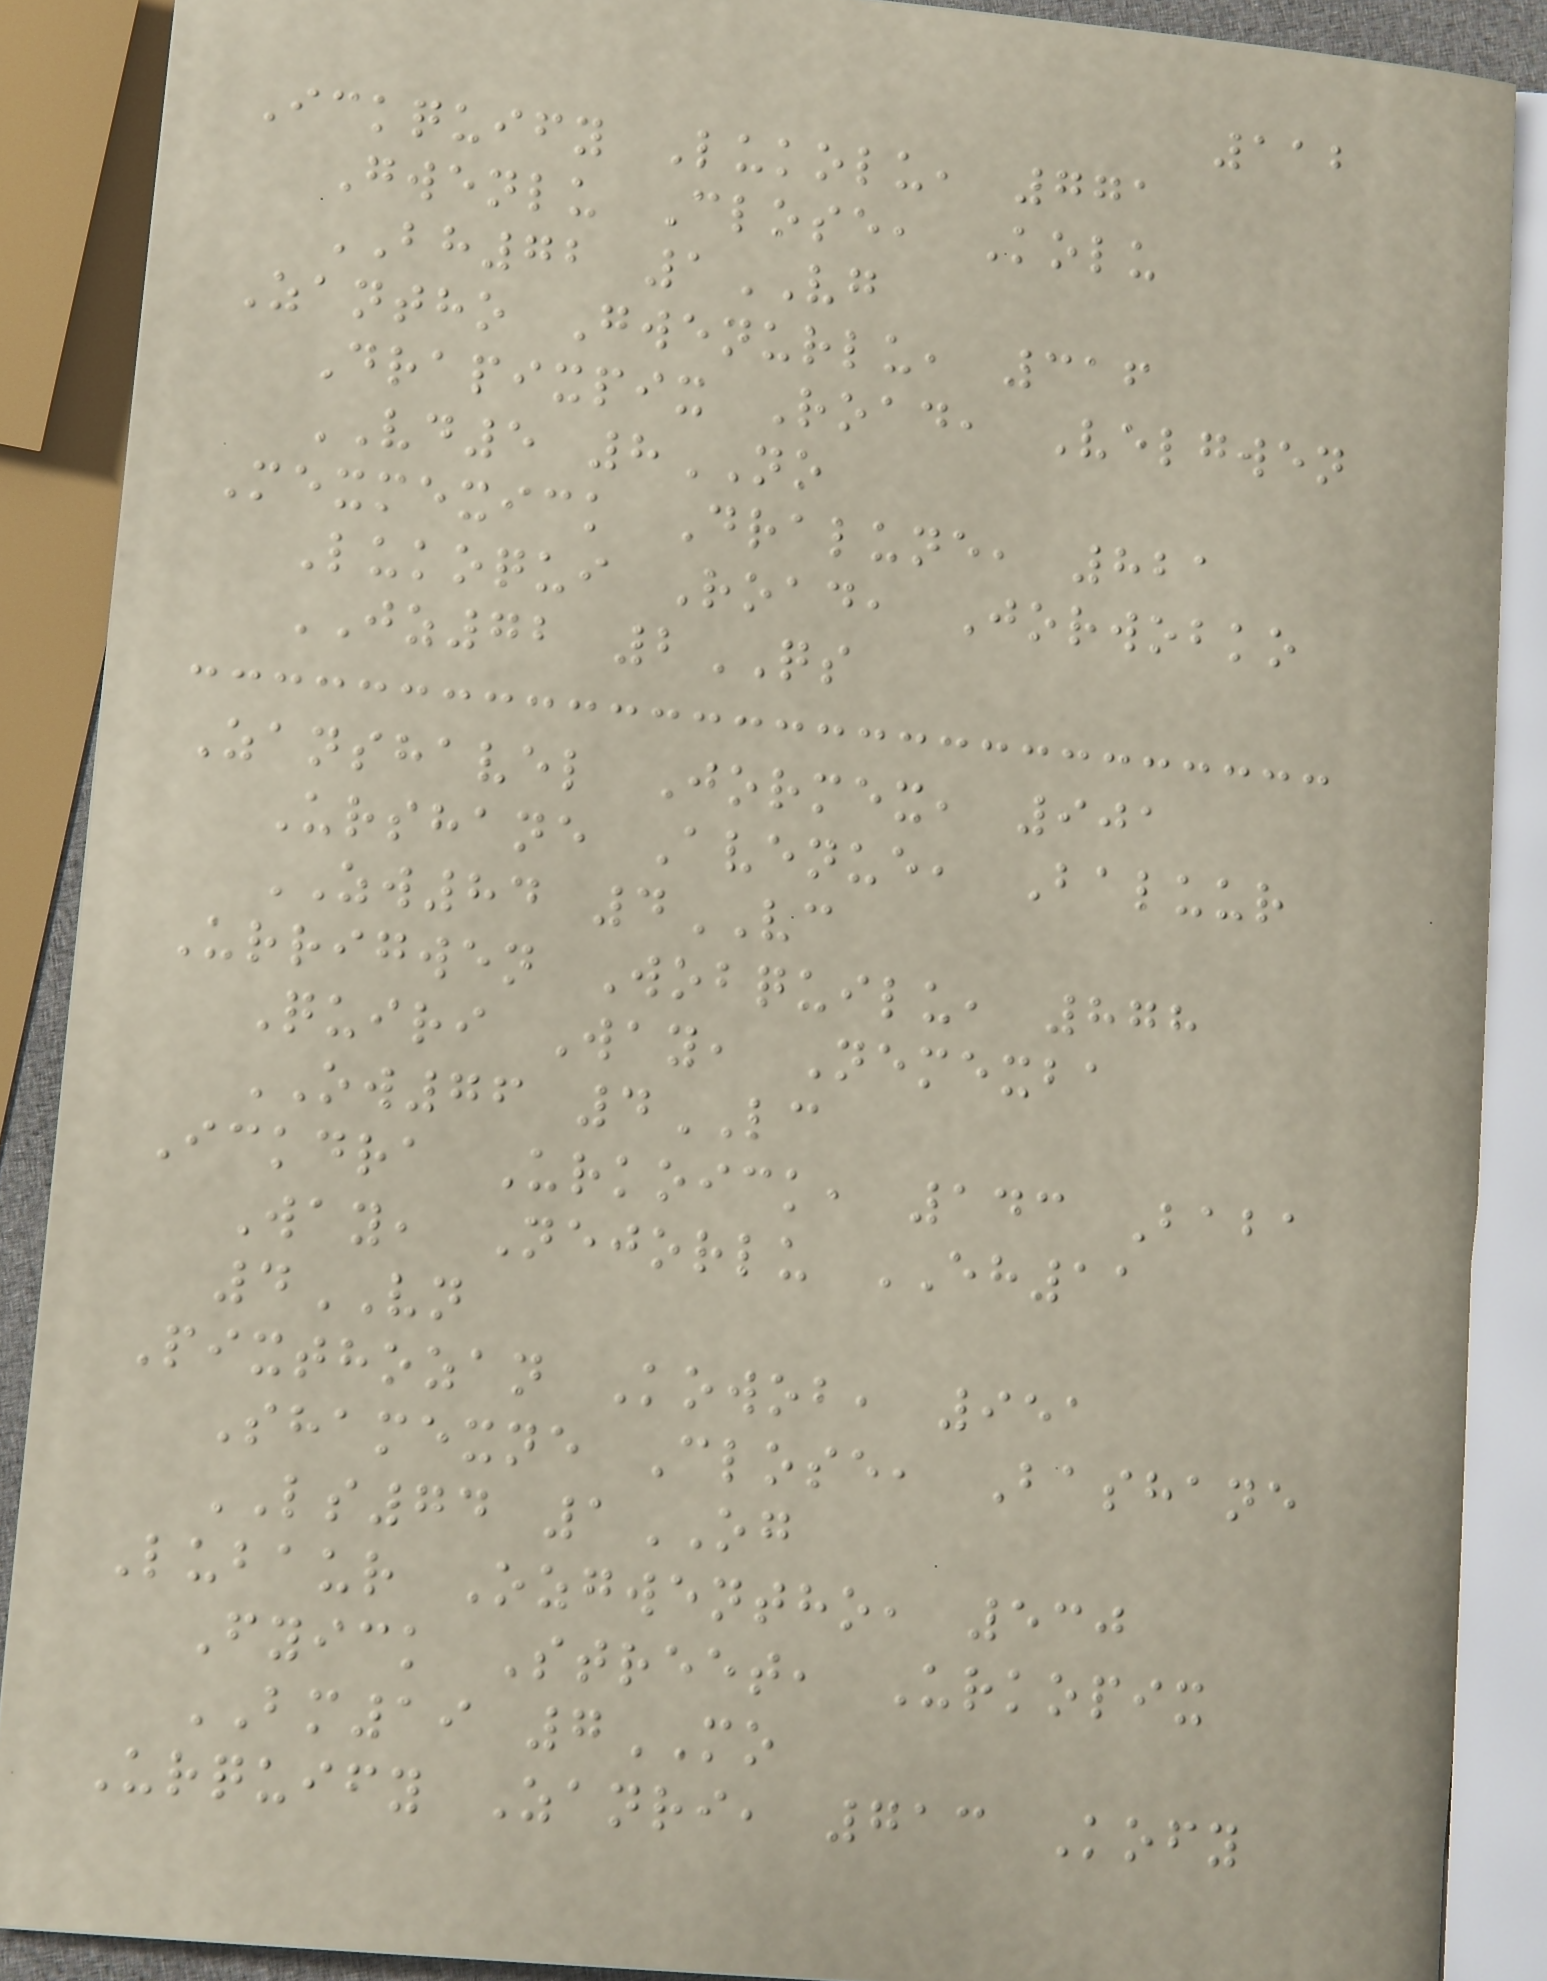112
Ickquify Lukolu, 771
Gwenlu Close, Kolu
BH72 1VG
Zantho Gwenurlu, 316
Drapixpix Road, Velgwen
VD5 8NO
Mexmexick Dralune, 821
Lukoqui Road, Jorwobko
JZ72 2QS
Zanshavel Jormex, 901
Urshane Avenue, Baluur
ZW84 4VC
Urrigwen Wobquilu, 878
Quiri Way, Nemexba
OW76 4LC
Ickdra Urkoick, 143 Baba
Way, Nejorlu EH11
4VN
Pixthozan Kowob, 951
Shamexne Close, Bashane
LS74 1OG
Lubaur Ozgwentho, 530
Fyick Street, Urkopix
BM19 7MO
Urquify Zanri, 713 Kofy
